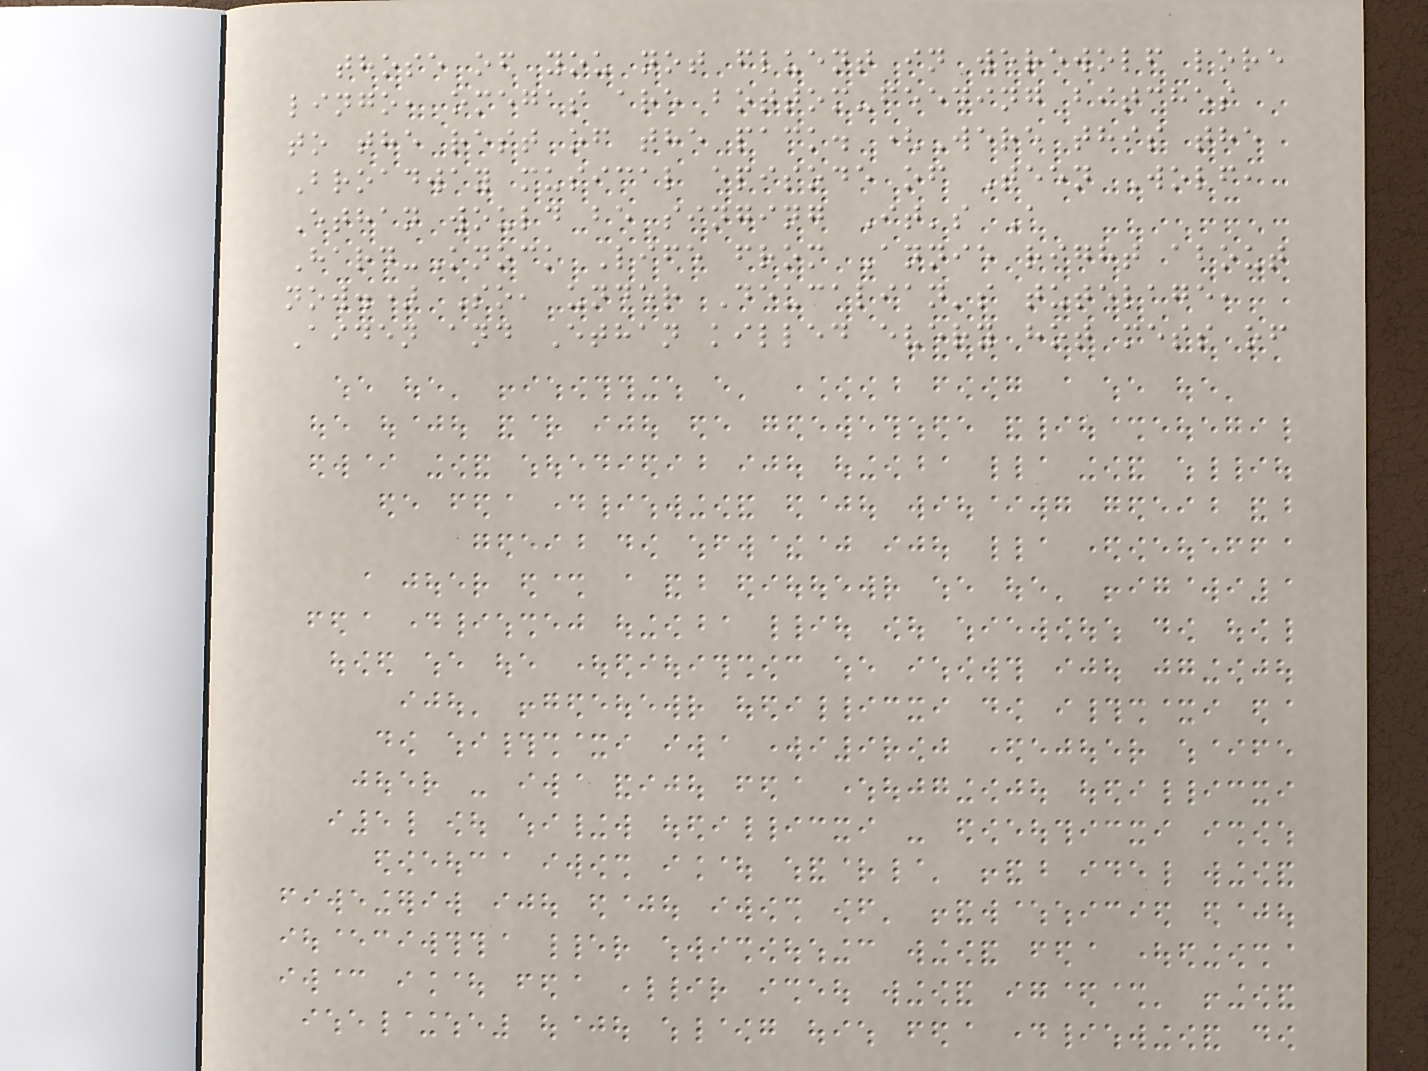those of you not fluent in werewolf lore
lingo, omegas are bottom-feeding bitches
to the rest of the pack. (Were this the
Broadway musical episode of Teen Wolf,
Ethan would be singing It's A
Hard-Knock Life from Annie right about
now.) So, under Deucalian's tutelage,
Aiden and Ethan killed every hot mess of
